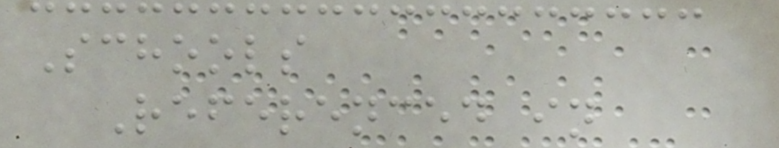Schools
Referenced in
